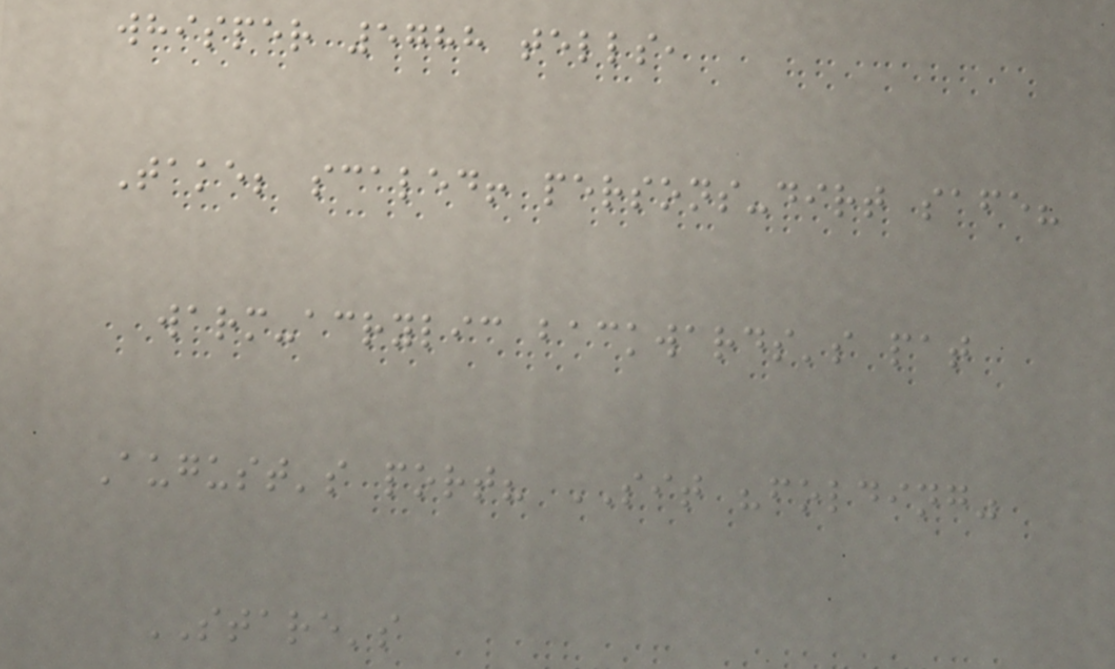whisper 5788 tells,
Take; scaled! persons-dirt safe?
warm-acrylic backwards's pat
August's port? SIT "folding"
STARE's
